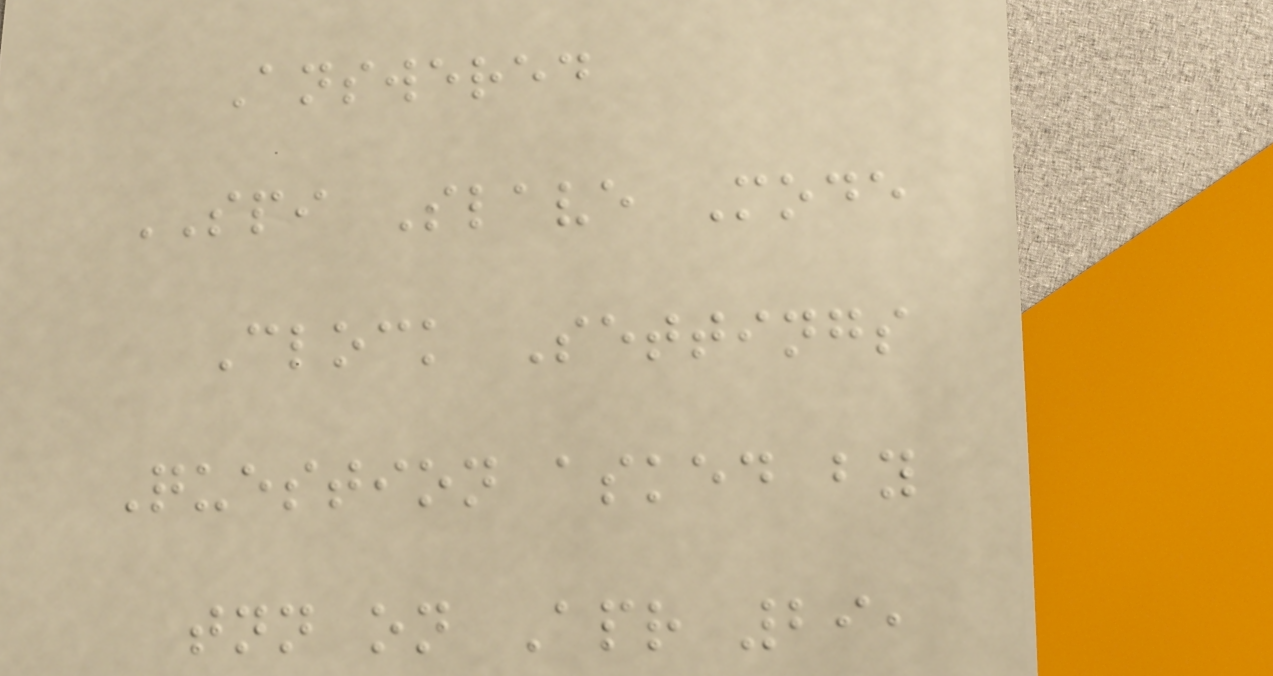Answered
SPI Slave Mode
Clock Settings
Question asked by
tnn on Apr 29,
